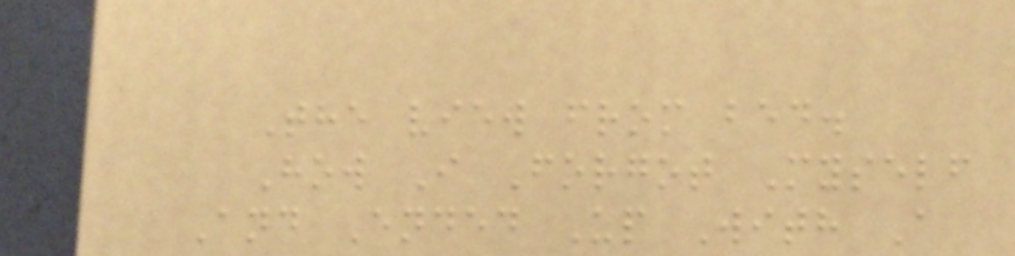The view from bed.
How I Forgot Myself
And Ended Up With A
